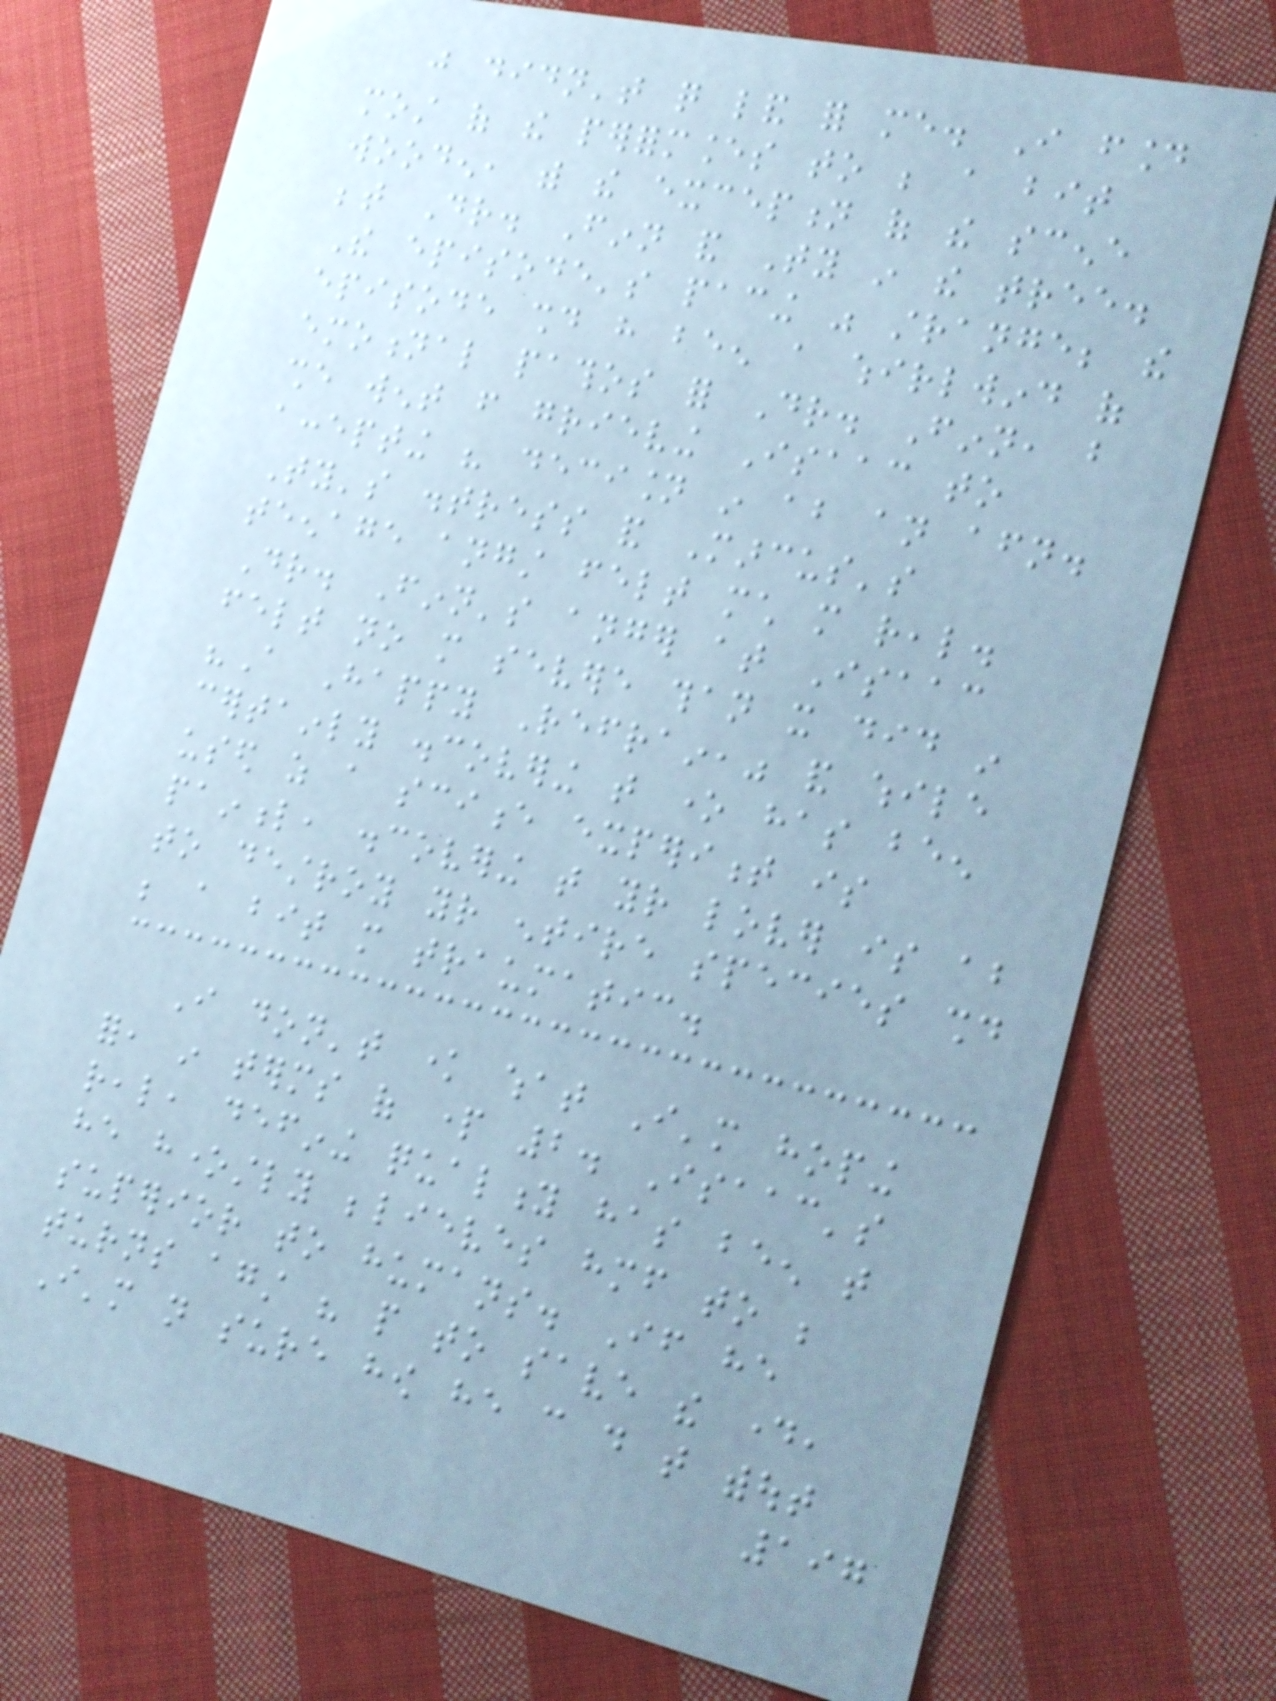just didn't quite land for me. I found
most of the performances to be a bit
wooden, with the exception of the scene
between Dr. Finn and Ty in the tree.
The episode's pacing was strange; the
episode should have been a whirlwind of
emotional pathos for Dr. Finn, but
she went from grieving Isaac to
accepting his decision in about an afternoon.
Ty's distress and Marcus's
teenage angst felt much more real.
Dr. Finn's anger at Isaac
felt no more severe than it did in
"A Happy Refrain," and while
certainly discovering that one has been
used as a science experiment is
painful, discovering that your lover is about
to destroy your entire species should
be a bit more traumatic.
I don't know what I'm hoping
for, in terms of part 2. Isaac's
real, defining quality has been that
he honestly believes himself to be
superior to humans. If he
turns against his people to save the day,
I'm not sure how he can do that without
197
